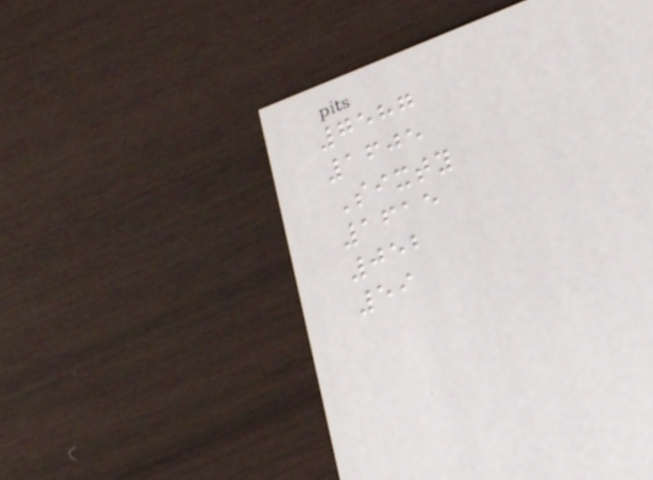7587
1605
Sixty
1615
052
59
